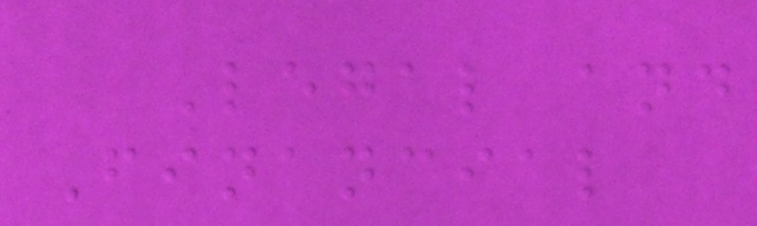Legal and
Financial
